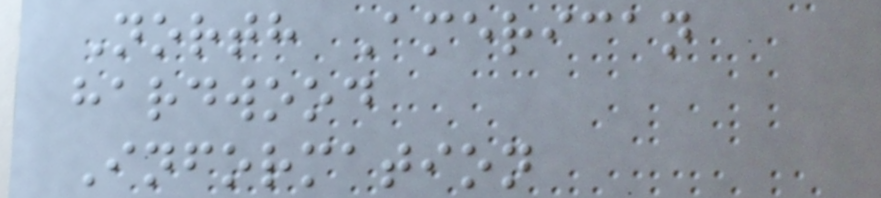North American
hardwood
Information
